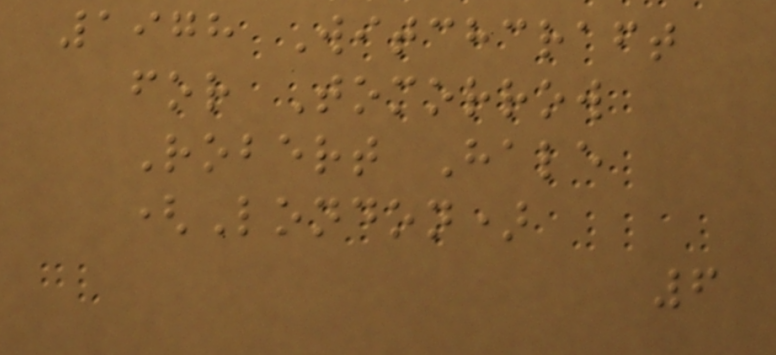1978 Witchcraft
for Tomorrow
Robert Hale
(London)
6
